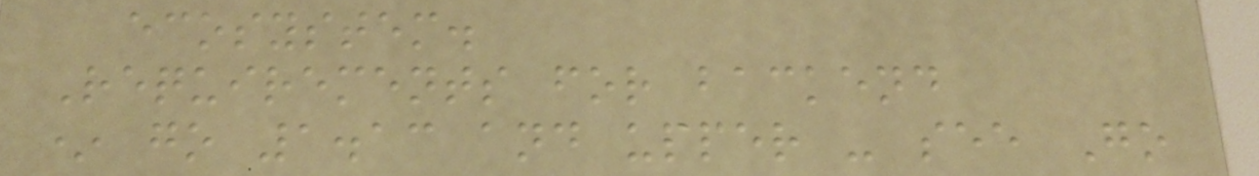ecosystem.
Requirements for backend
* go 1.13 and upper - see Go
